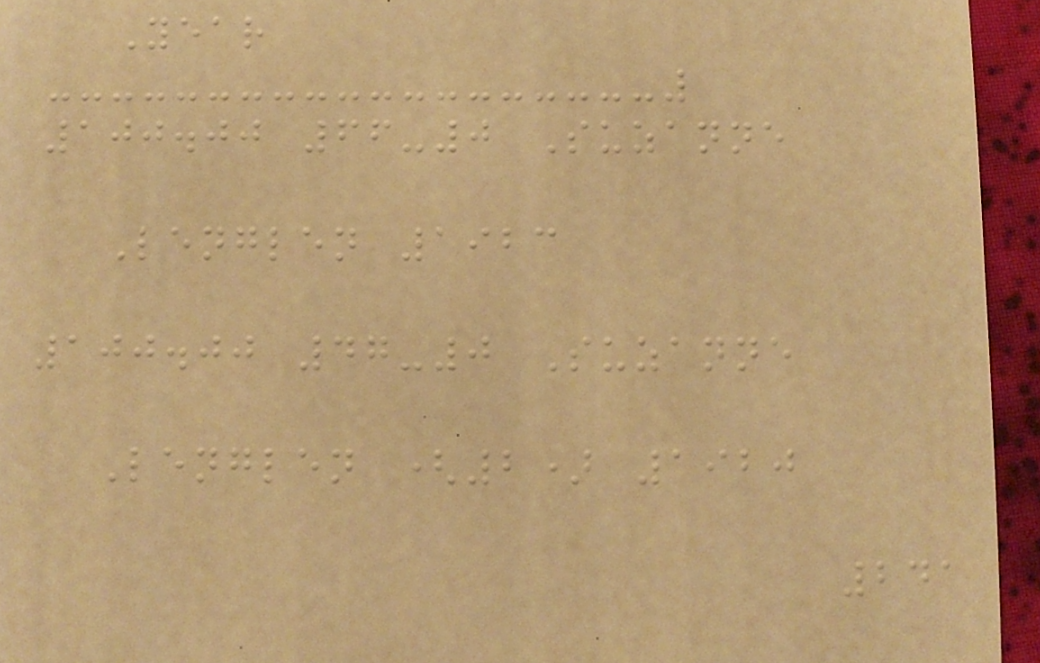Year
100.00 66-0 Suzanne
Lenglen 1923
100.00 47-0 Suzanne
Lenglen (2) 1920
241
